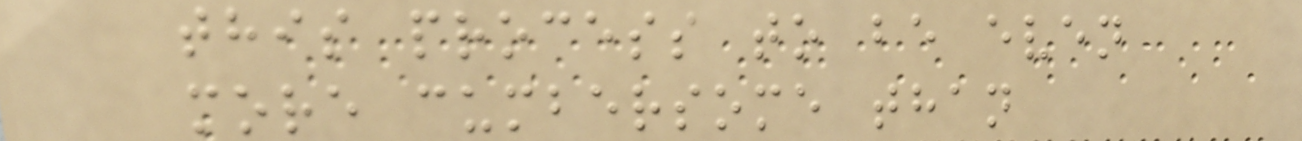this process to be even
more cumbersome than
